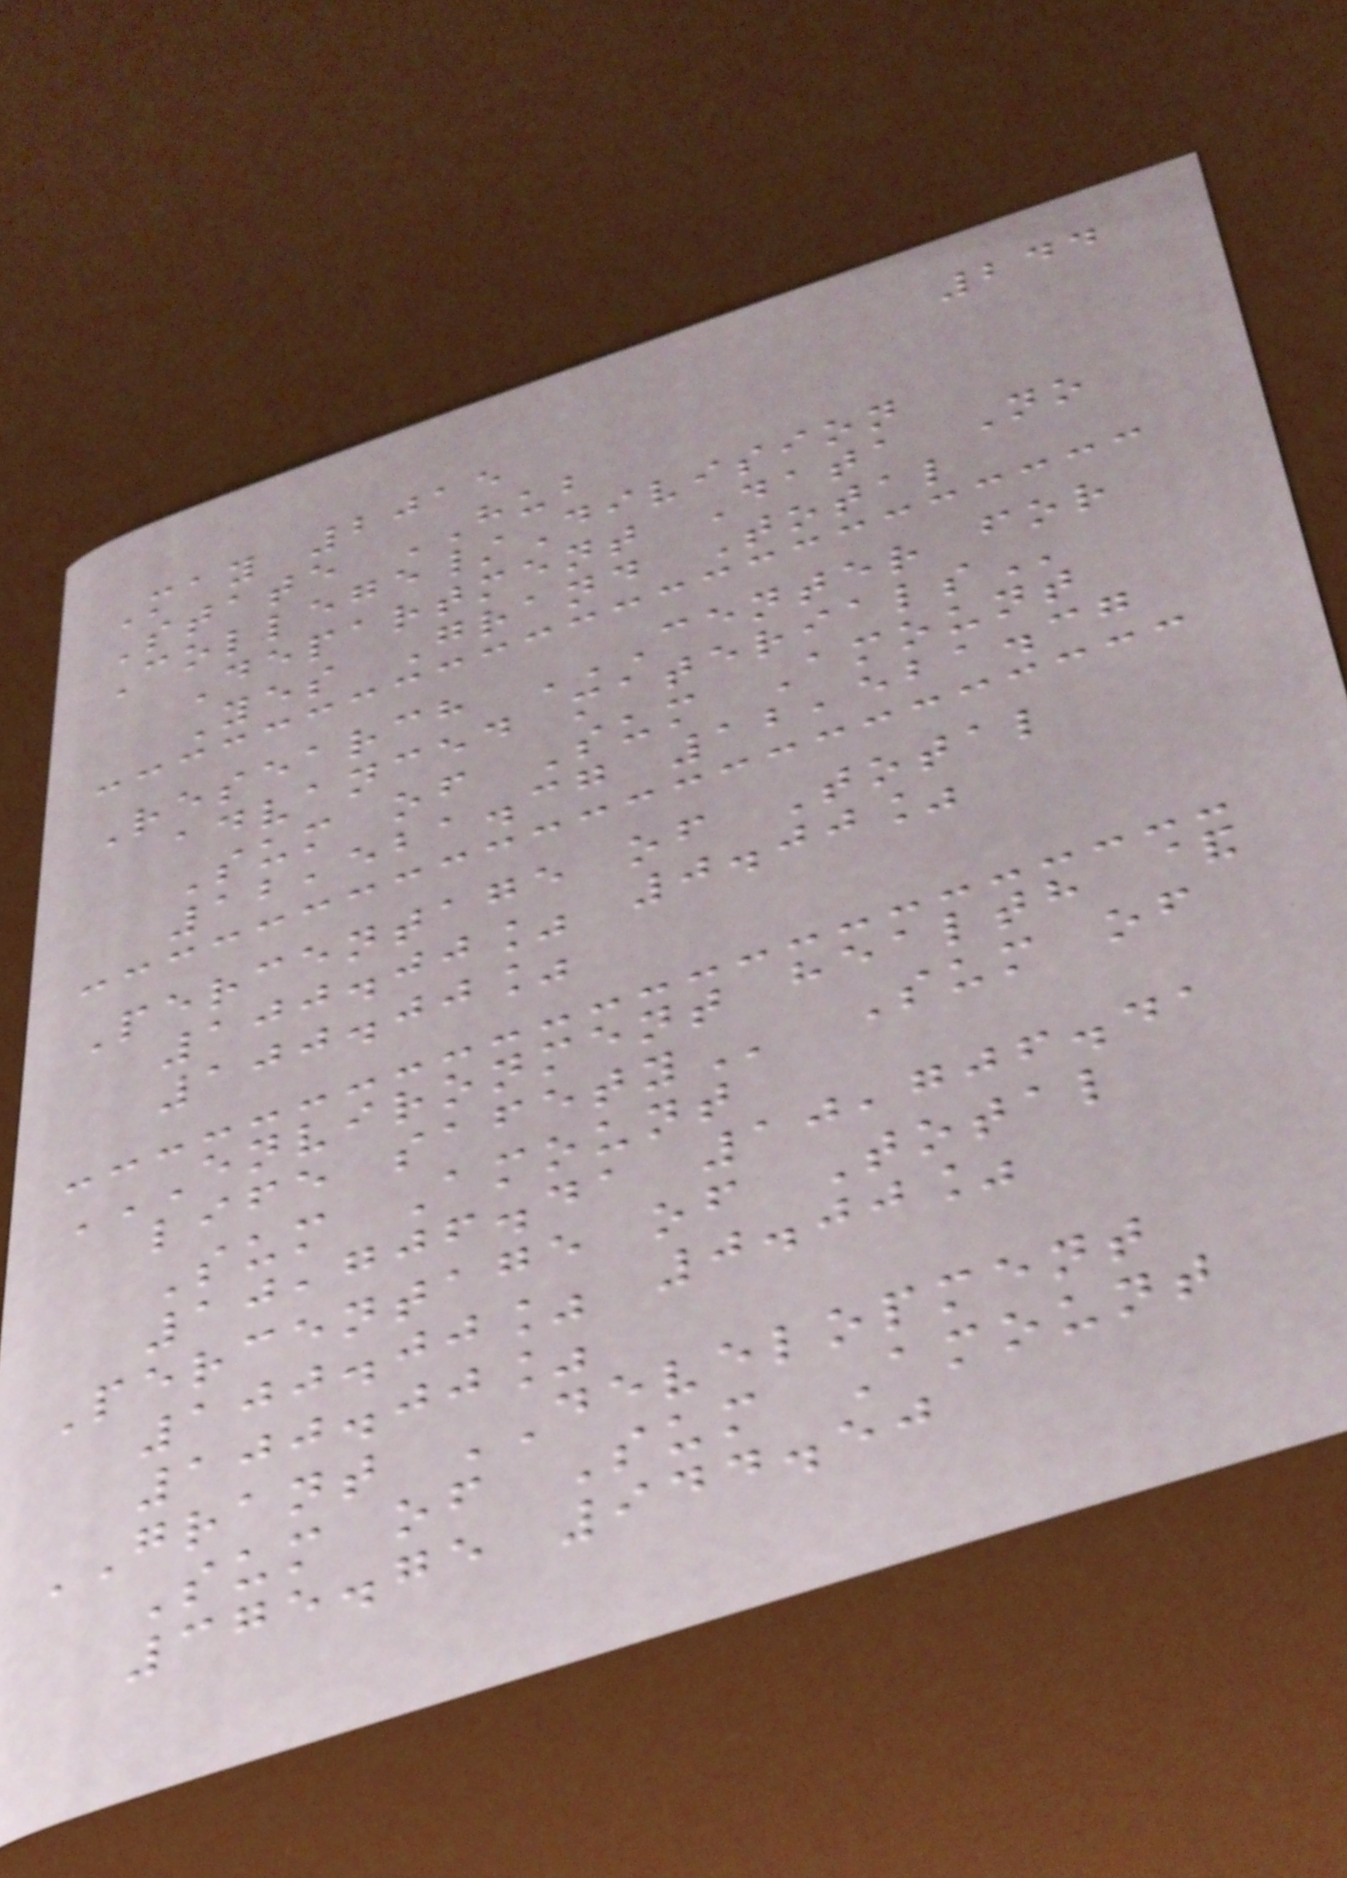244
May 2015
State HUB
College/Division
Department Data No
Yes Grand Total
Research CENTER FOR
ADVANCED MATERIALS
Sum of Sum Amount
12,521.37 12,521.37
Percentage of Total
100.00% 0.00%
100.00%
ENVIRONMENT HEALTH &
LIFE SAFETY Sum of
Sum Amount
10,706.41 10,706.41
Percentage of Total
100.00% 0.00%
100.00%
GRANT DEVELOPMENT
Sum of Sum Amount
375.75 944.50
